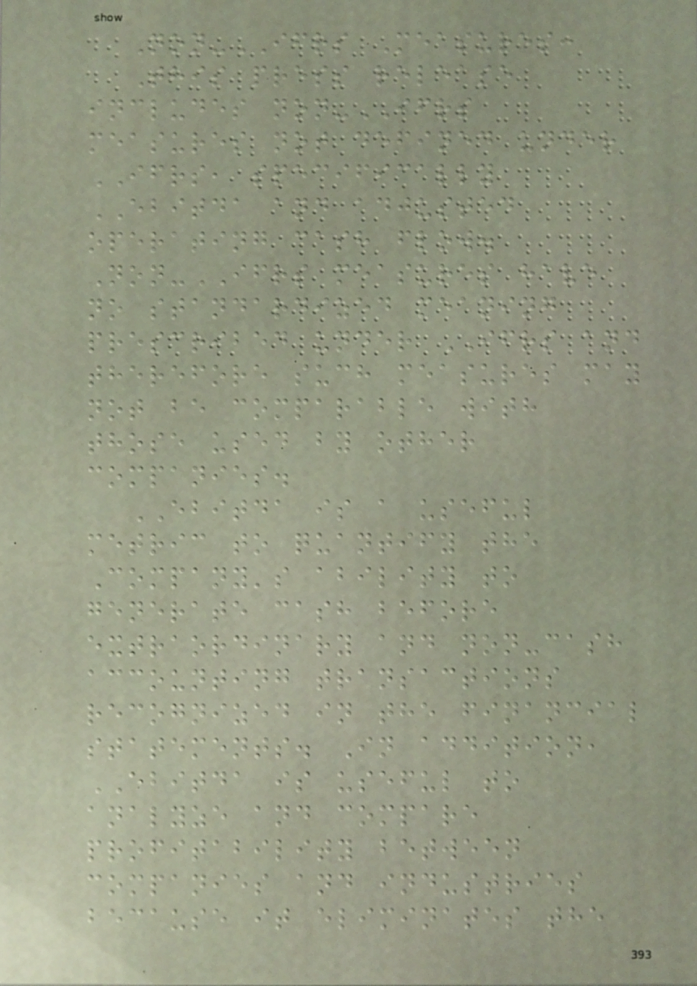Non-IFRS Measures:
This press release
includes non-IFRS
measures not defined under
IFRS, specifically
EBITDA and adjusted
operating cash flow.
Non-IFRS measures have
no standardized meaning
prescribed under IFRS and
therefore such measures may
not be comparable with
those used by other
companies.
EBITDA is a useful
metric to quantify the
Company's ability to
generate cash before
extraordinary and non-cash
accounting transactions
recognized in the financial
statements. In addition,
EBITDA is useful to
analyze and compare
profitability between
companies and industries
because it eliminates the
